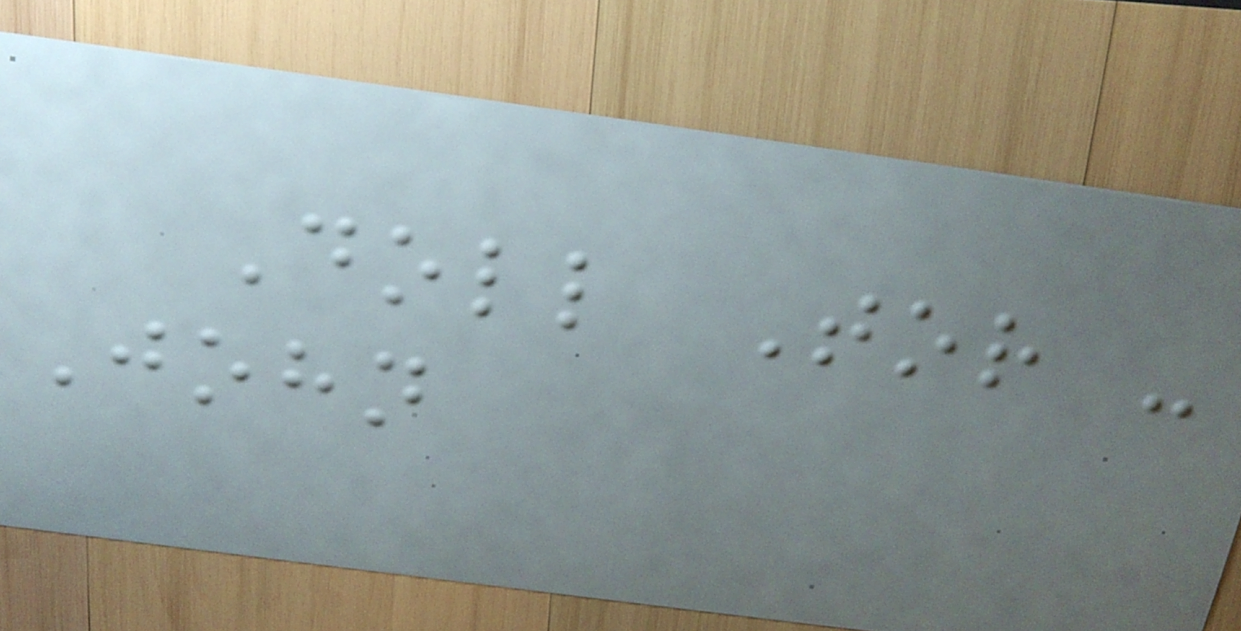Doll Tor -
John
